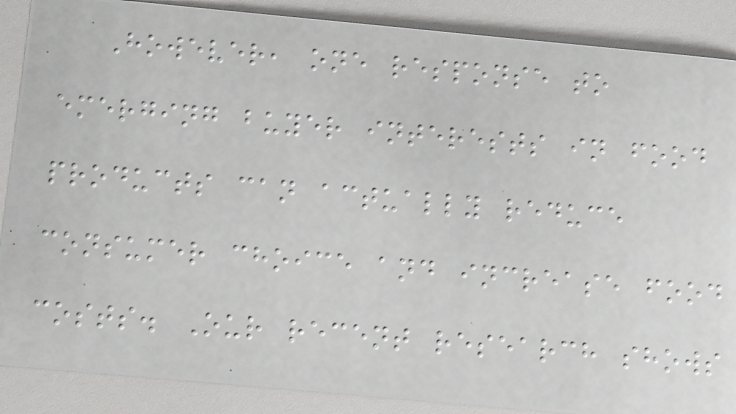However, one response to
emerging buyer interests in food
products can actually reduce
consumer choice and increase food
costs. Our recent research shows
